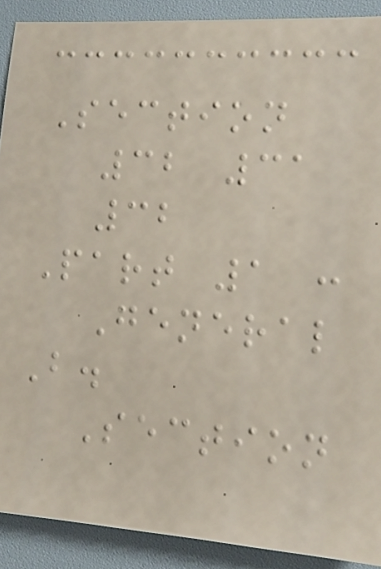Section
32 31
32
Part 1 :
General
B.
Section
